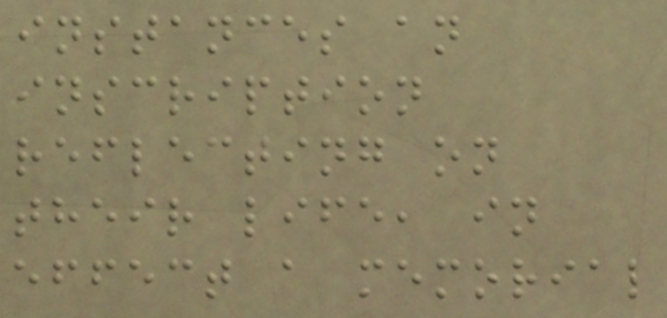instances an
inscription
reflecting on
their life, in
effect a memorial
